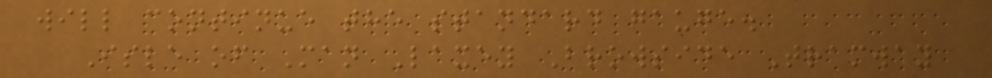will continue the standard gauge.
Isle of Man Laxey Browside Tramway
